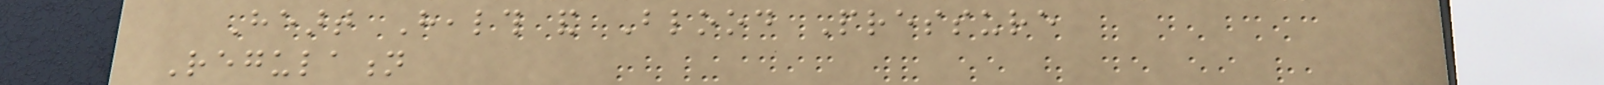Heart Health and Blood Pressure
Regulation
